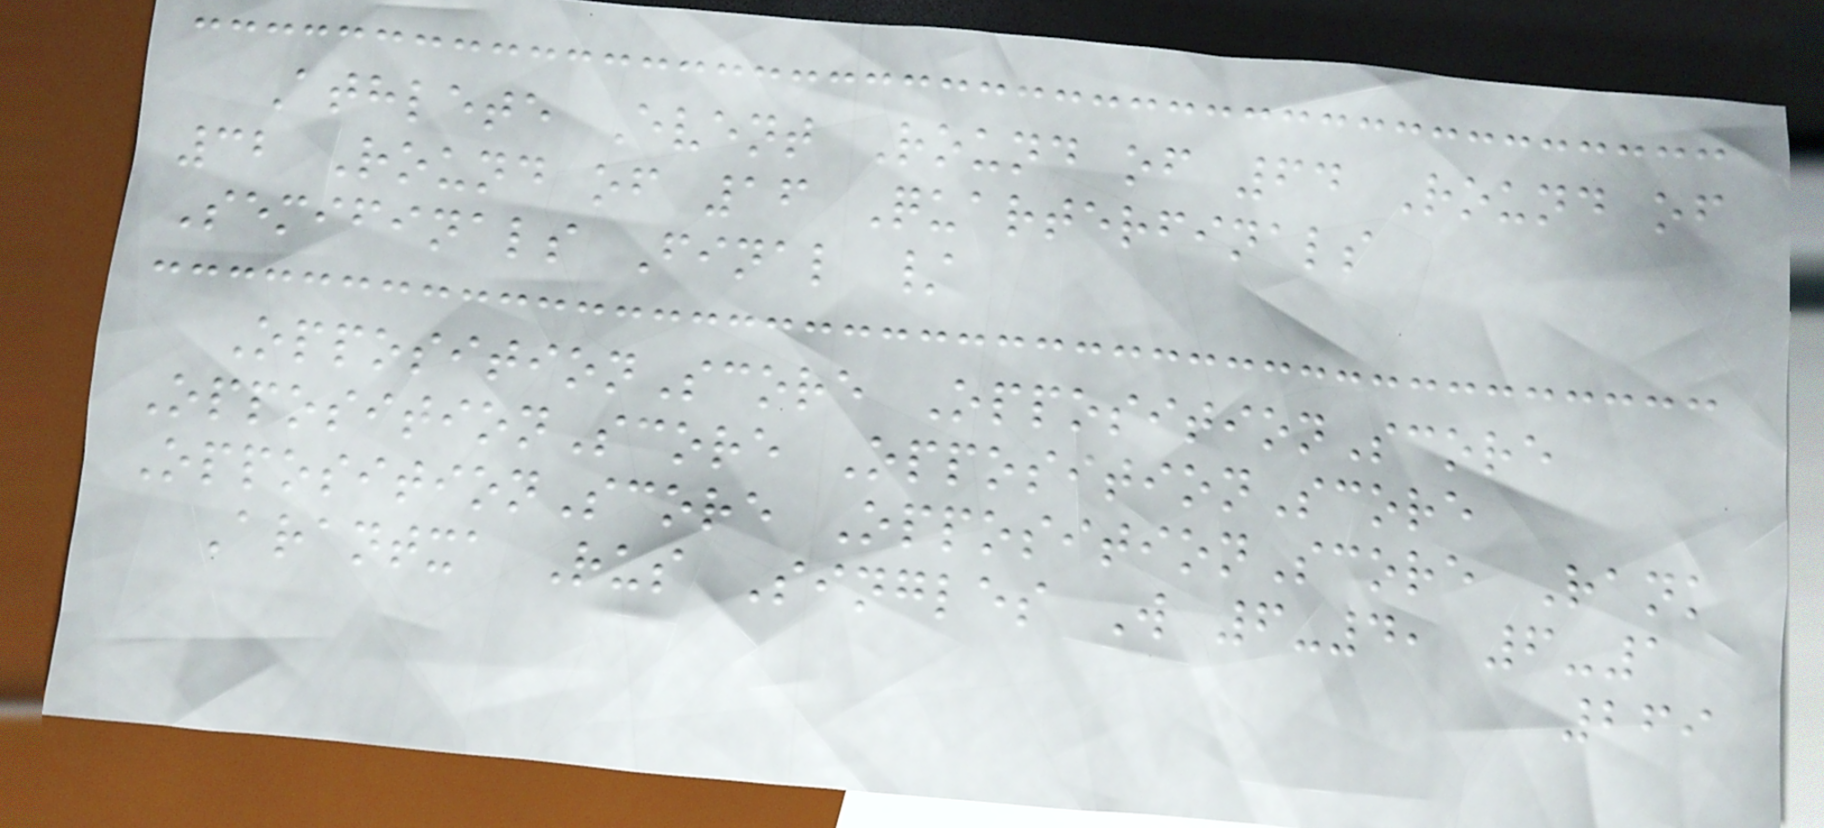Athlete Event Round of 64 Round of
32 Round of 16 Quarterfinals
Semifinals Final /
OppositionScore OppositionScore
OppositionScore OppositionScore
OppositionScore OppositionScore Rank
Arantxa Rus Singles W 6-4, 6-1
269
